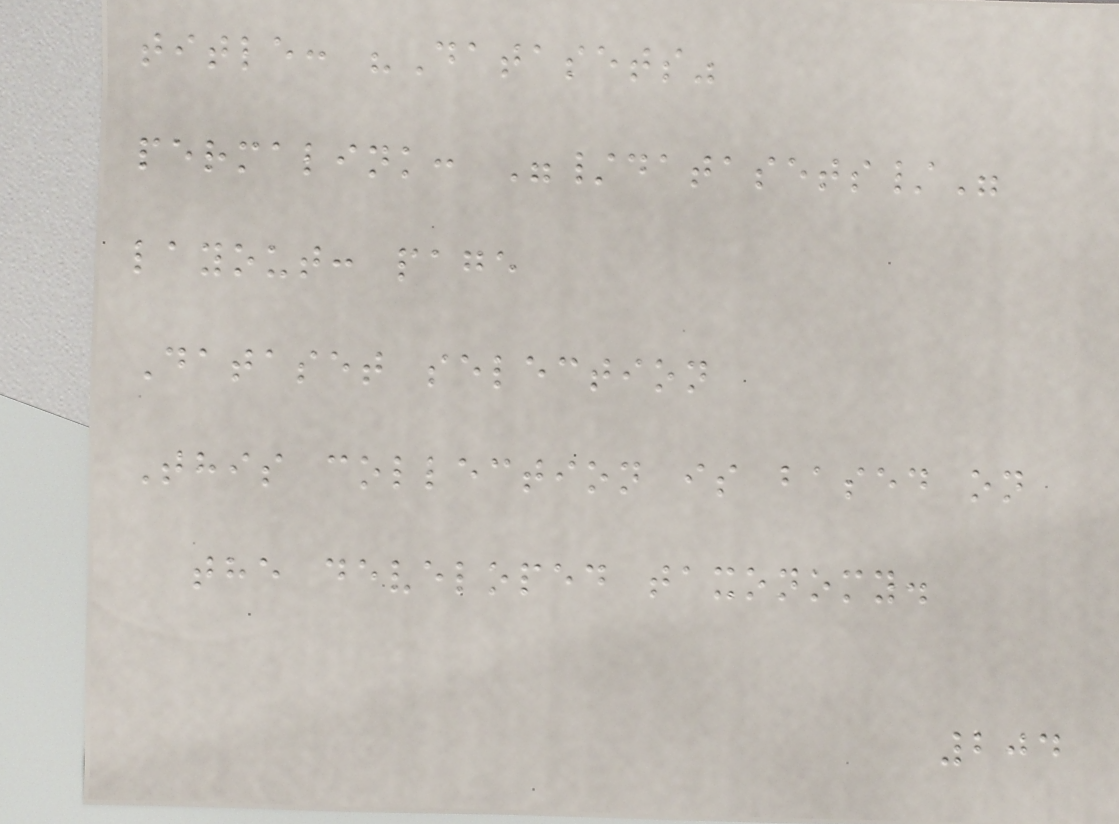title: "Datasets"
permalink: "/datasets/"
layout: page
Dataset selection
This collection is based on
the developed taxonomy.
204
